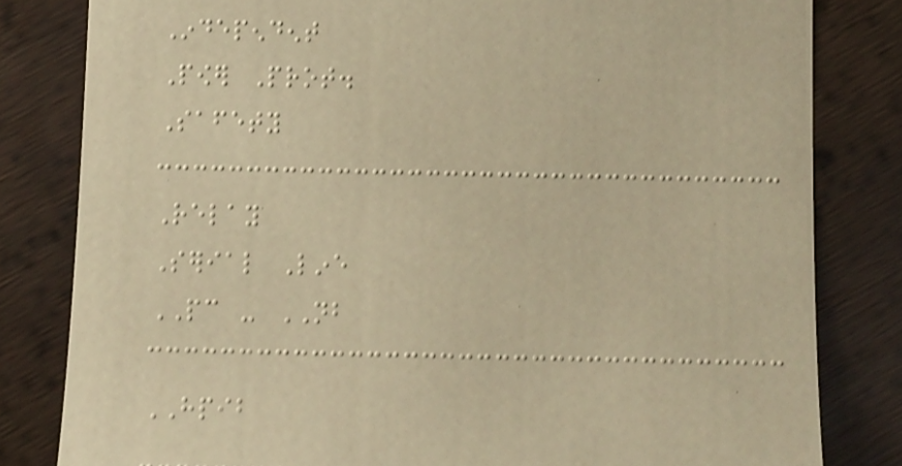Independent
Power Prot.
Safety
Relay
Serial Line
PC - NB
HPIB
